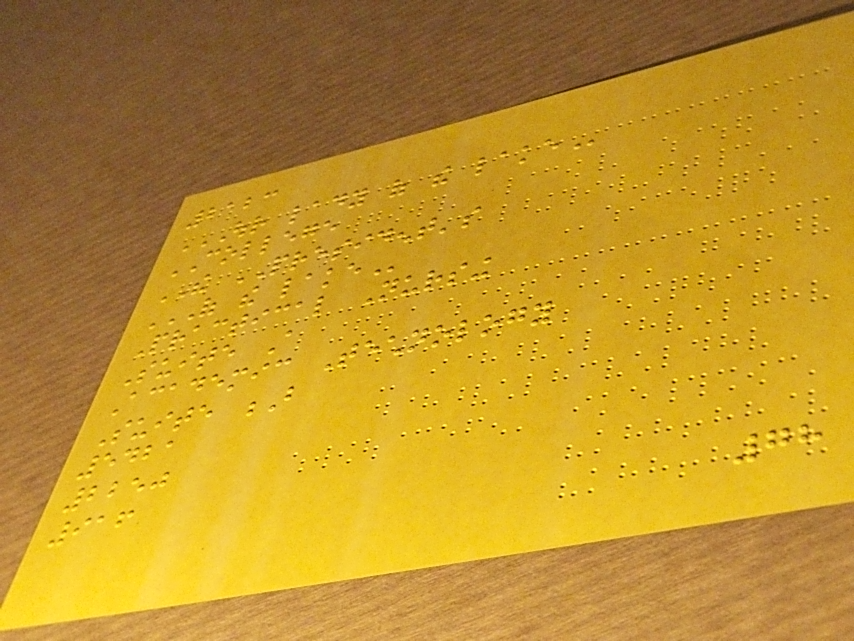2123
OUR LADY OF THE LAKE
COLLEGE
THE PRESIDENT's
OF THE LAKE
Practical Nursing
Suite A
Academic Technology
Suite B
5421
2250
916
78
